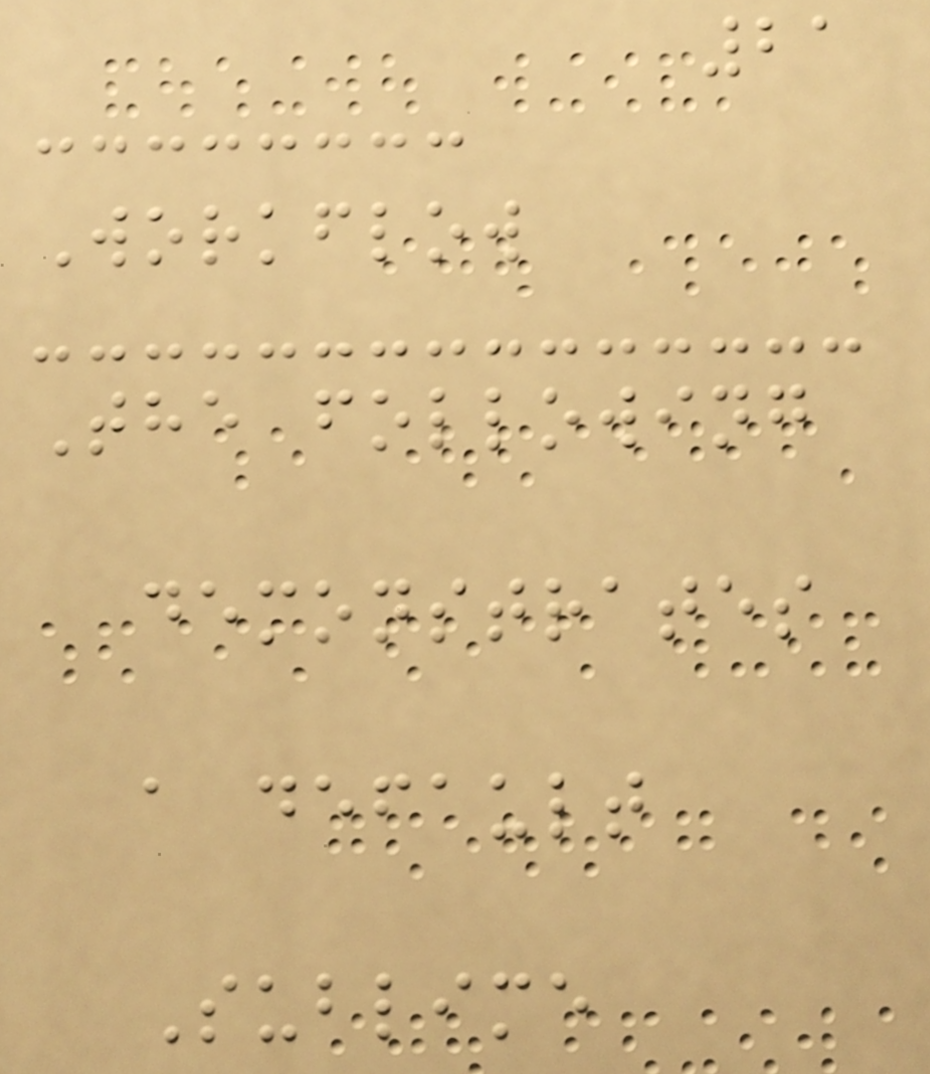21
Workflow
The following
demonstrates
a default
Sublime
